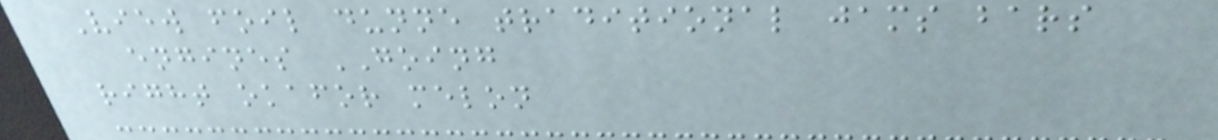View foil dunne traditional jams bars
engines GOING
right okafor melon
